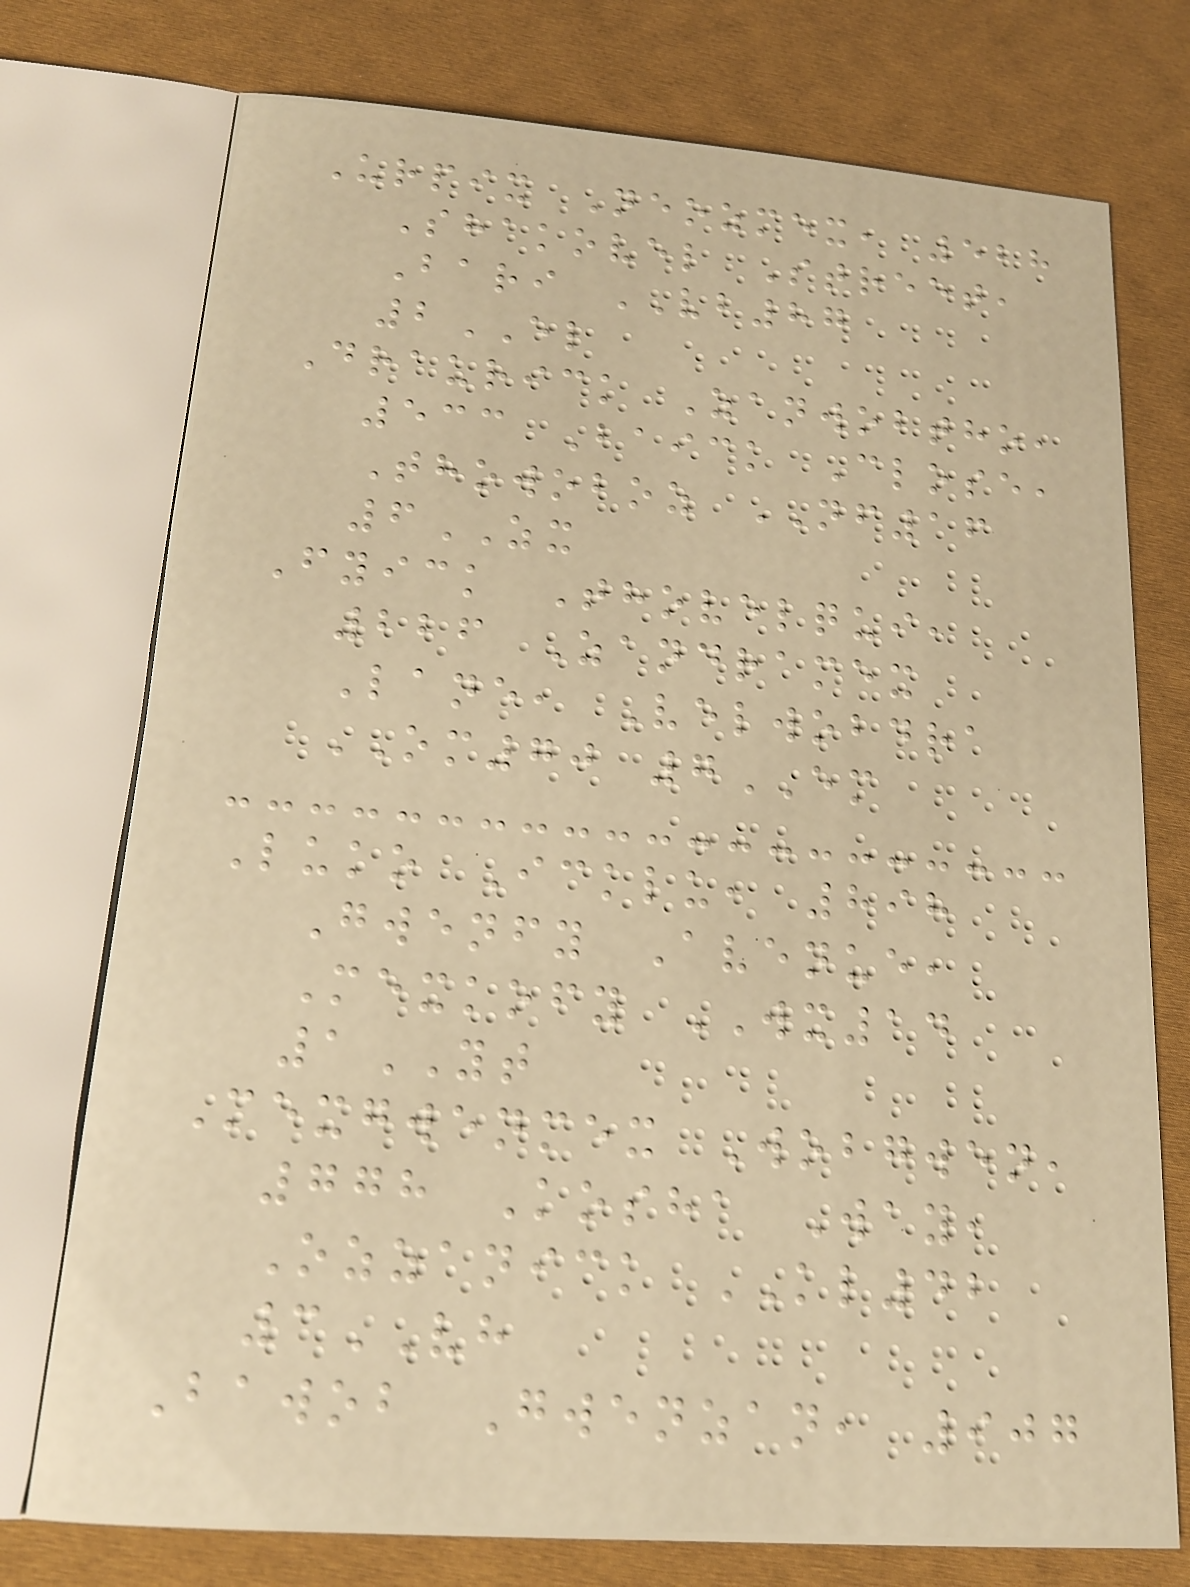Urpix Neozmex, 528
Shakovel Street,
Bari VB87
2EL
Draurick Zanwobtho,
533 Baick Close,
Thowoboz NF16
6ZX
Fyick Thovelqui,
226 Zandramex
Lane, Velwobdra
OM70 7EM
Luko Icklu, 898
Gwenfy Avenue,
Mexkofy WX14
1YT
Mexgwenmex Wobgwen,
778 Kosha Way,
Ozzanick KL42
3VH
Bawob Gwenzan, 907
